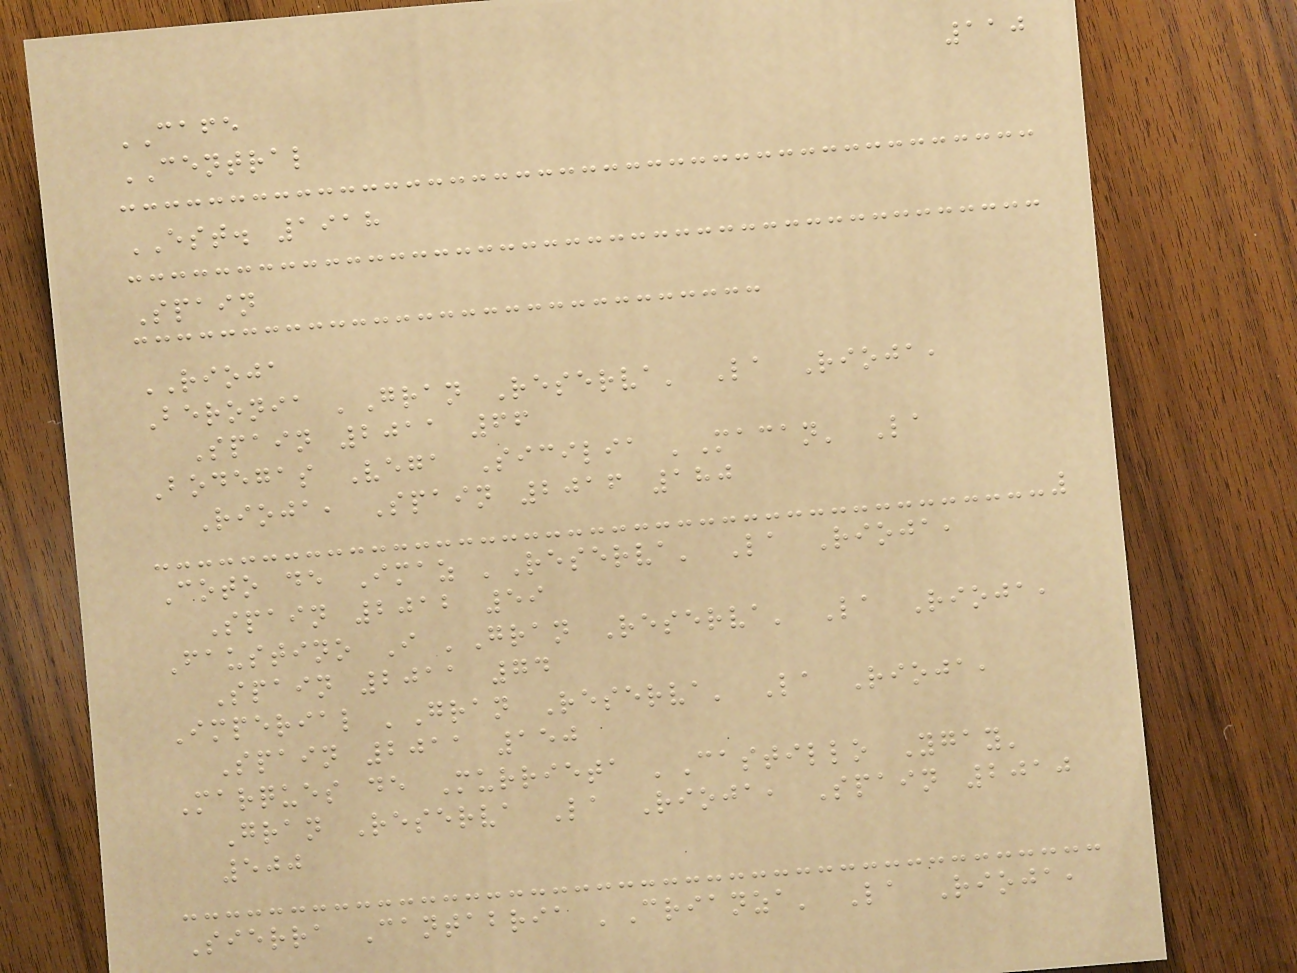110
CAFE
CENTRAL
EST. 1918
Spain
RIOJA
Beronia 'Gran Reserva' La Rioja,
Spain 2011 66
Bodegas Vega Sicilia 'Macan' La
Rioja, Spain 2016 180
Coto de Imaz 'Reserva' La Rioja,
Spain 2012 59
Faustino I 'Gran Reserva' La Rioja,
Spain 2011 74
Imperial 'Gran Reserva' La Rioja,
Spain 2011 150
Marques de Murrieta 'Castillo Ygay'
Gran Reserva La Rioja, Spain 2010
500
Sierra Cantabria 'Crianza' La Rioja,
